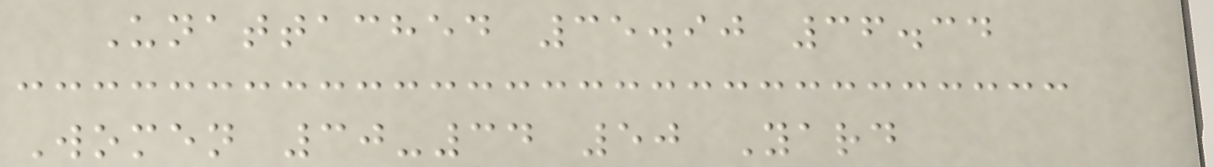Unattached 35.90 36.34
Women 30-34 50 Yard
